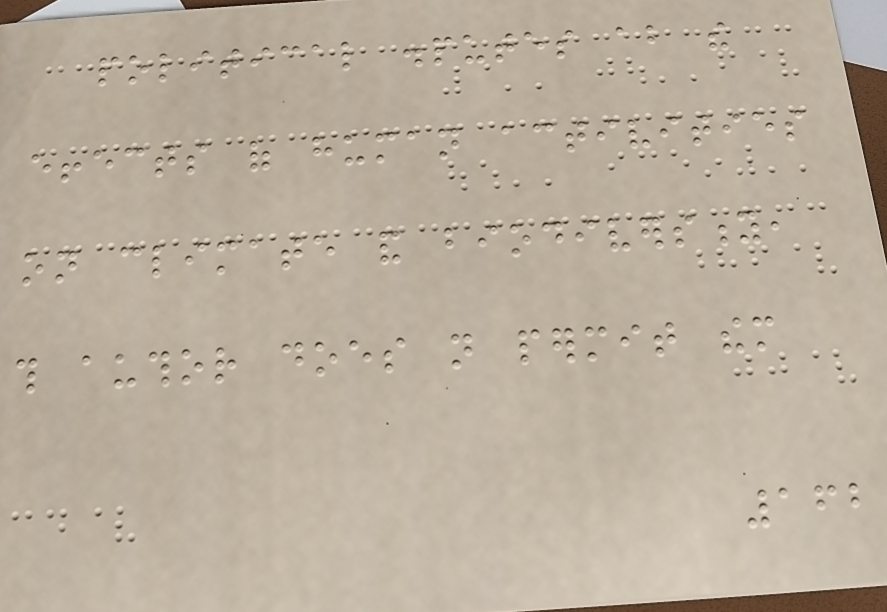political disputes about the
effects of human activities
on climate and biodiversity,
this author does not permit them
162
